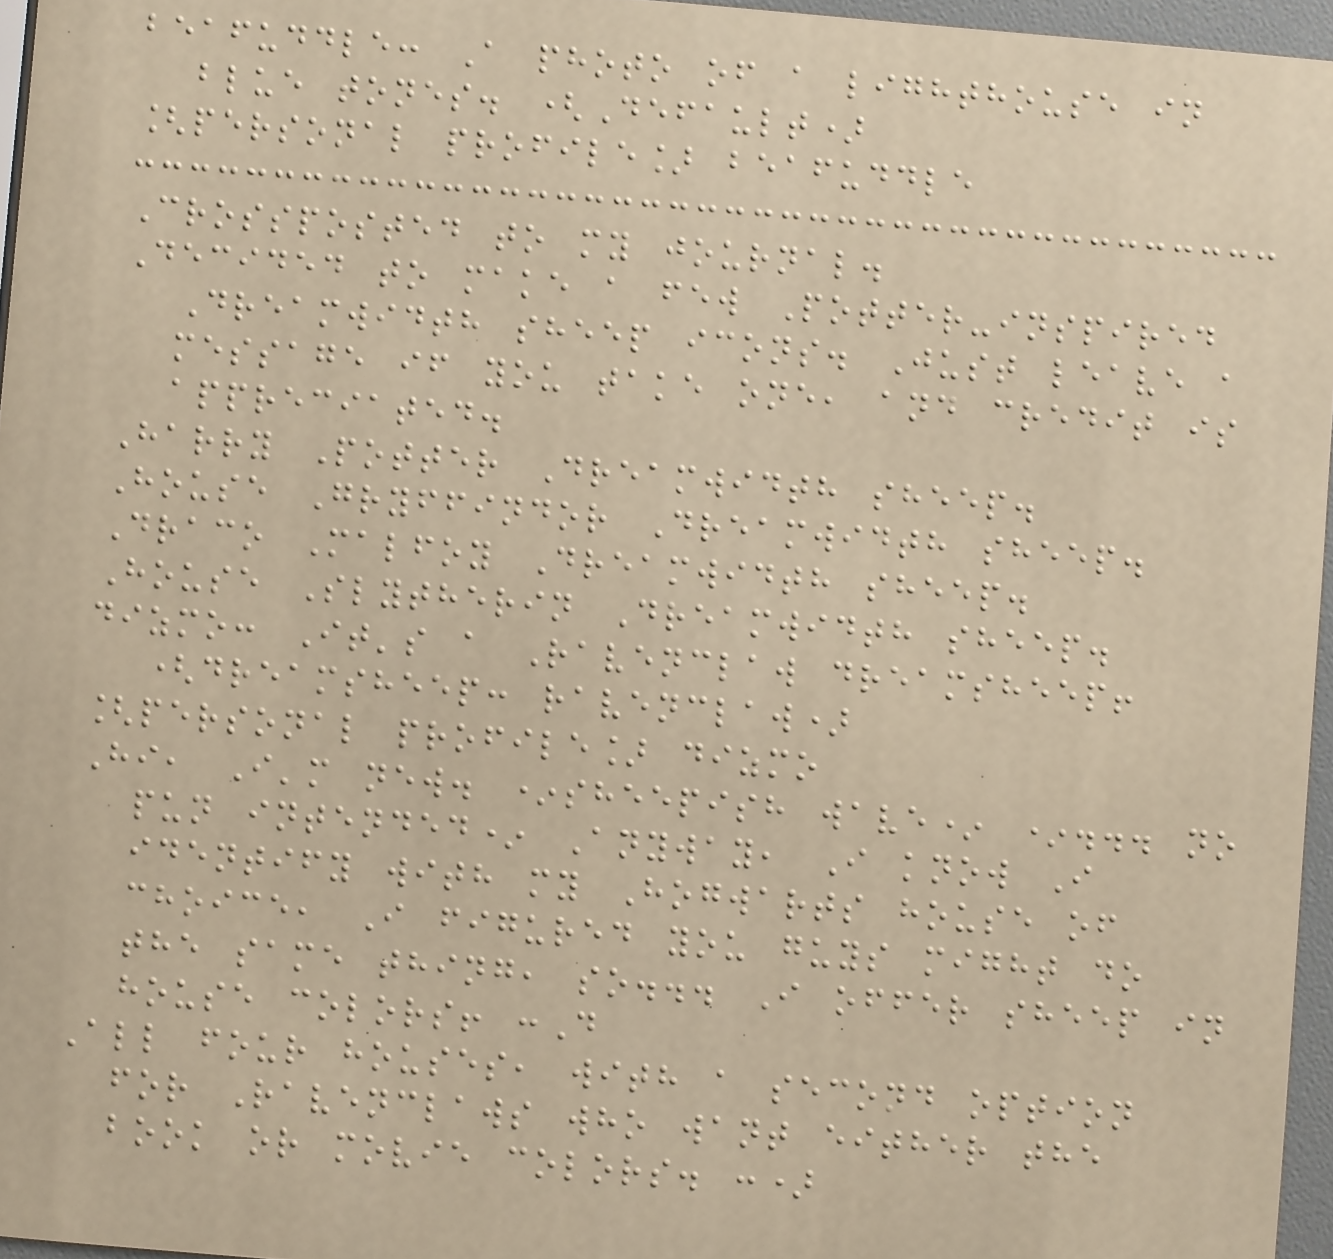beafuddle: A photo of a lighthouse in
blue tones. (Default)
[personal profile] beafuddle
Crossposted to my journal.
Decided to make a few Potter-inspired
Dreamwidth sheep icons. Just leave a
message if you take one, and credit is
appreciated.
Harry Potter Dreamwidth sheep.
House Gryffindor Dreamwidth sheep.
Draco Malfoy Dreamwidth sheep.
House Slytherin Dreamwidth sheep.
dizmo: It's a Ravenclaw dreamsheep!
(dreamsheep: ravenclaw)
[personal profile] dizmo
Hi, I'm new. *sheepish wave* *... no
pun intended* Anyway, I know I
identify with my Hogwarts house of
choice, I figured you guys might do
the same thing, so... I offer sheep in
house colors! :D
All four houses, with a second option
for Ravenclaws who want either the
book or movie colors. :)
